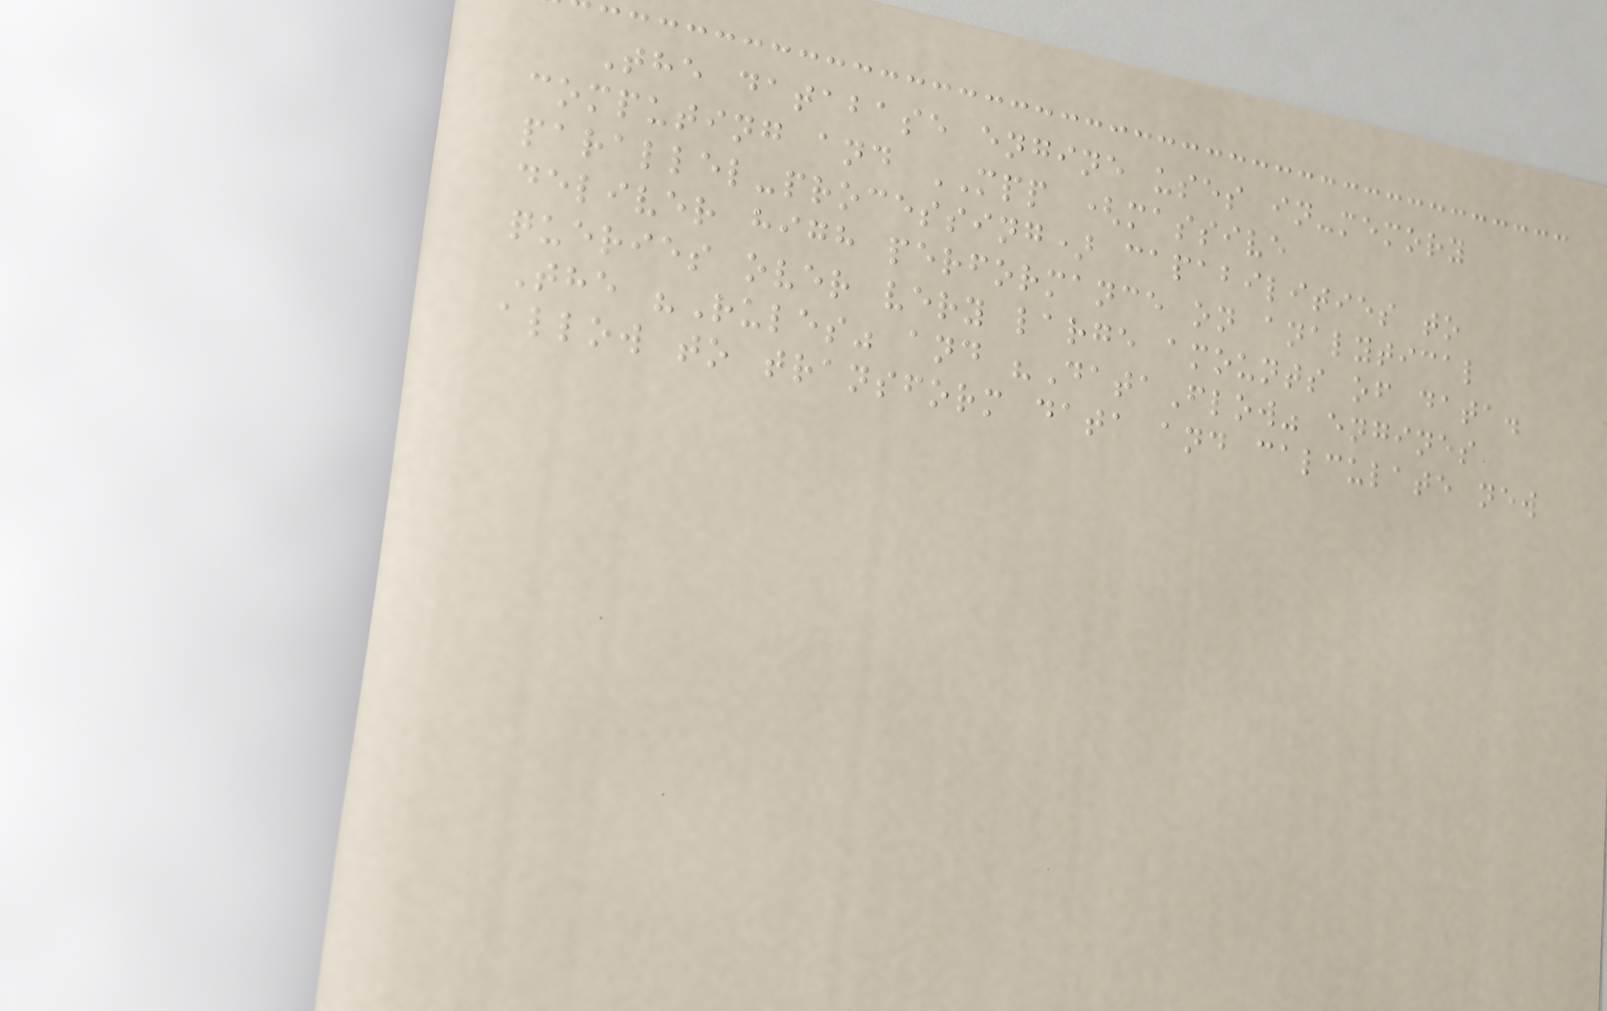The database engine uses in-memory
computing and MPP (massive
parallel-processing) capabilities to
deliver high performance on analytical
queries over very large amounts of data.
The "Rules" and "DataFlow" engines
allow to transform data and calculate new
